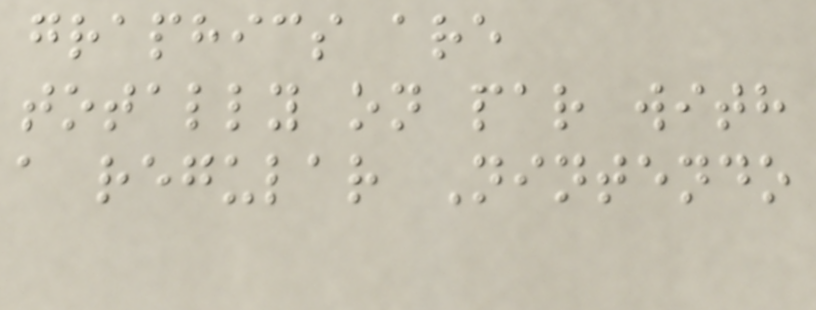graphics are
totally on par with
a regular Nintendo
